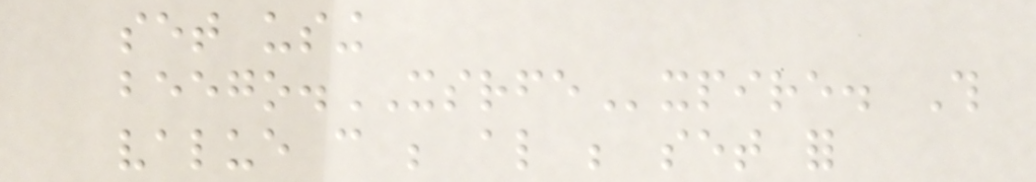set using
beego.XSRFExpire. This
value can be also be set for
